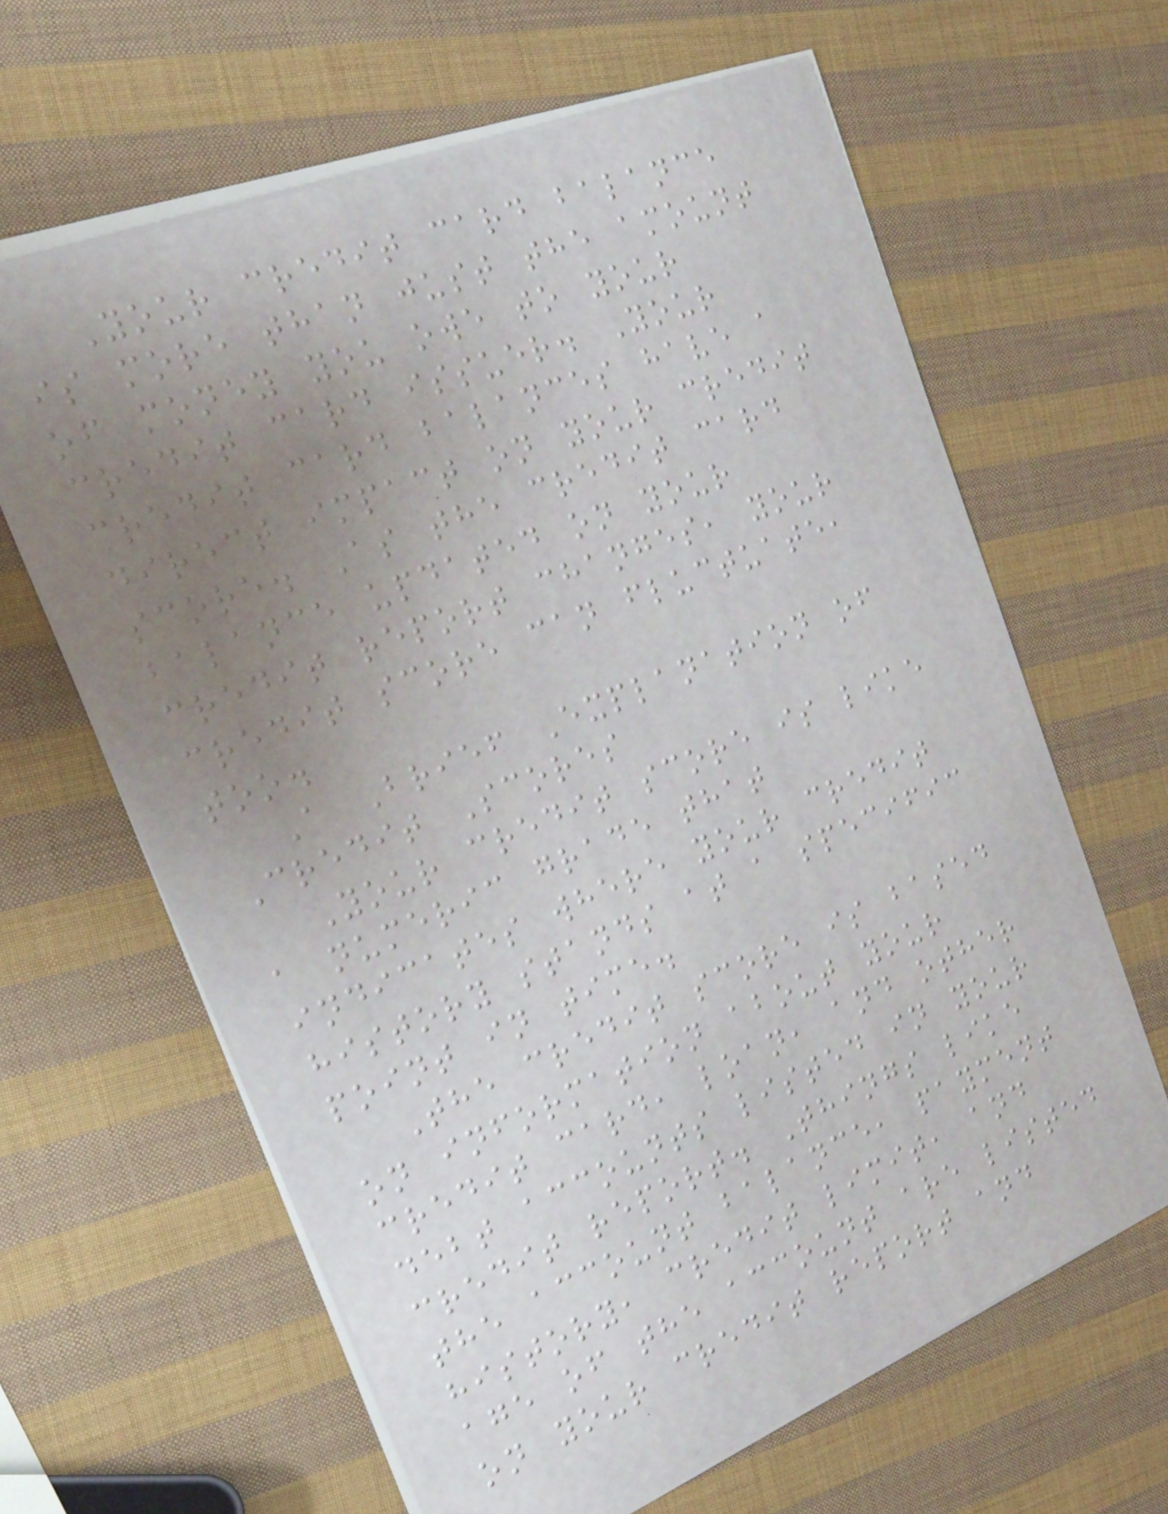Your credit card balance
is more than just the amount
of money you owe to your
credit card issuer. Your
credit card balances have a
direct impact on your credit
score. As the credit card
balance updated on your
credit report changes, your
credit score can fluctuate,
too.
A Brief Explanation of
Credit Scores
Your credit score is like
a numeric grade that
indicates where your credit
history stands at a specific
point in time.
The credit score is based
on information about your
credit card, loan, and other
debt accounts listed in your
credit report. Things like
the account balance, payment
history, credit limit, and
age of the account are listed
on your credit report and
